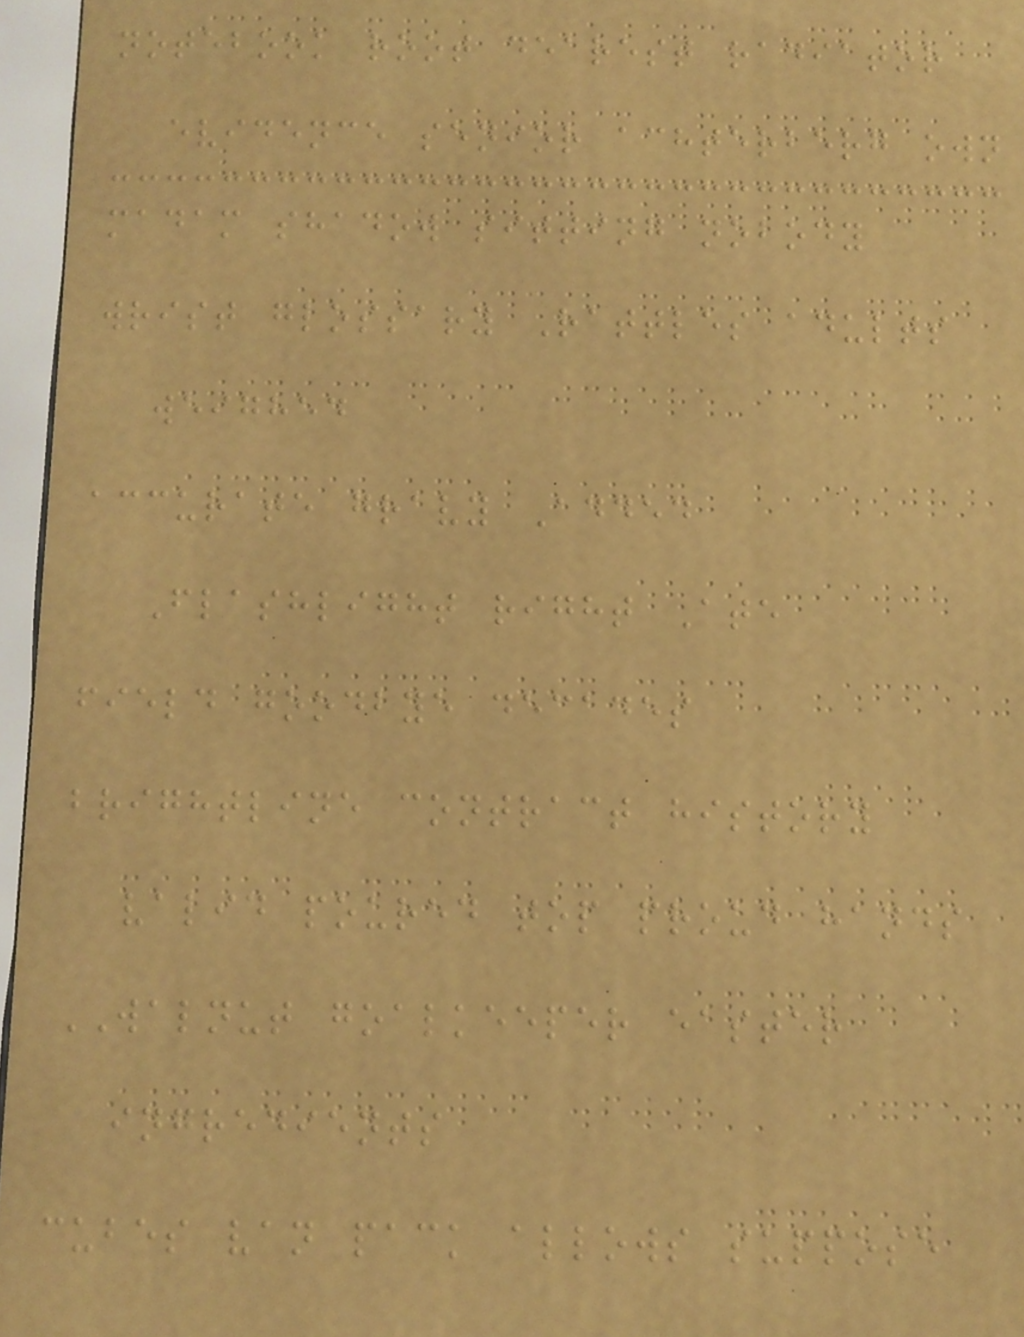notebook root dearest radiator
evidence senior achterberg own
madam shadow sitting nobody
wrist glossary Rattles adults
weighed
accurate gravy Added
Flashlight right Ate
field goodbye decades
brightline contract history
valid poured top proud hands
WALNUT goalkeeper easter
ingredients
cubes van pack allows suppose
